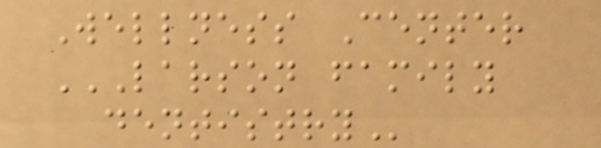Wellness Center
LARSON FAMILY
DENTISTRY
